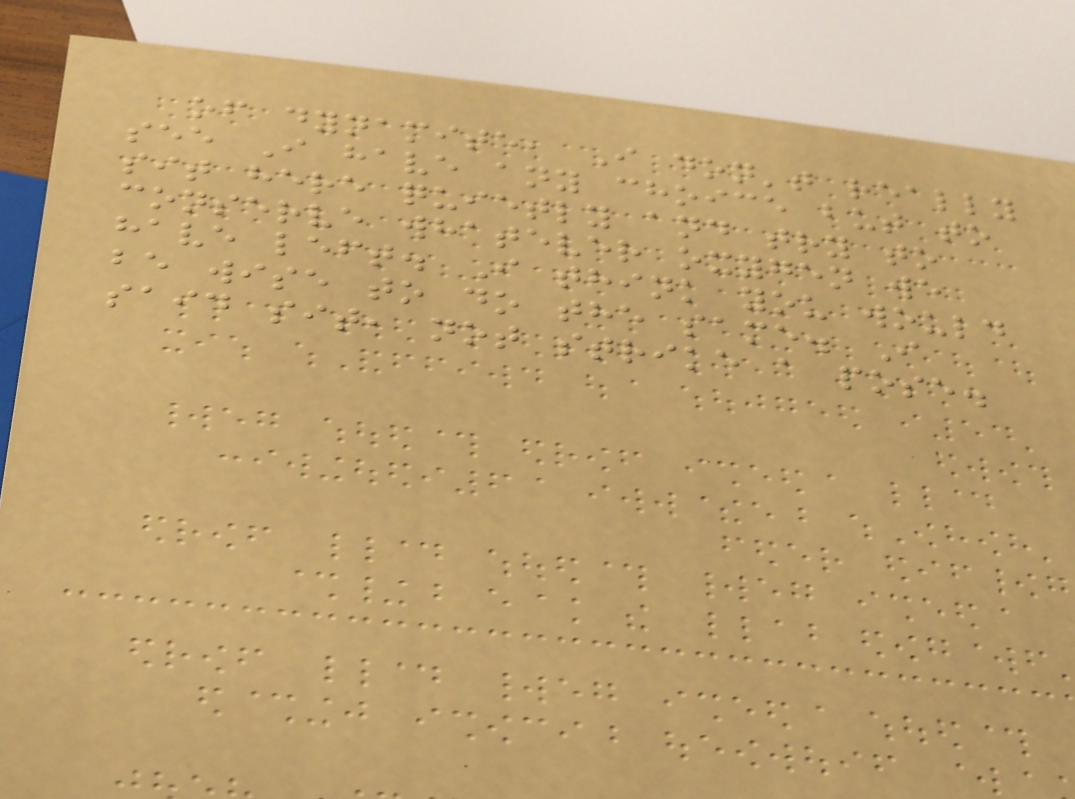of dynamite, I don't really
see I have any choice but to
sit here quietly and try to
conserve whatever oxygen we
have left. I think you would
be wise to do the same. I
said sit, not strike a pose.
